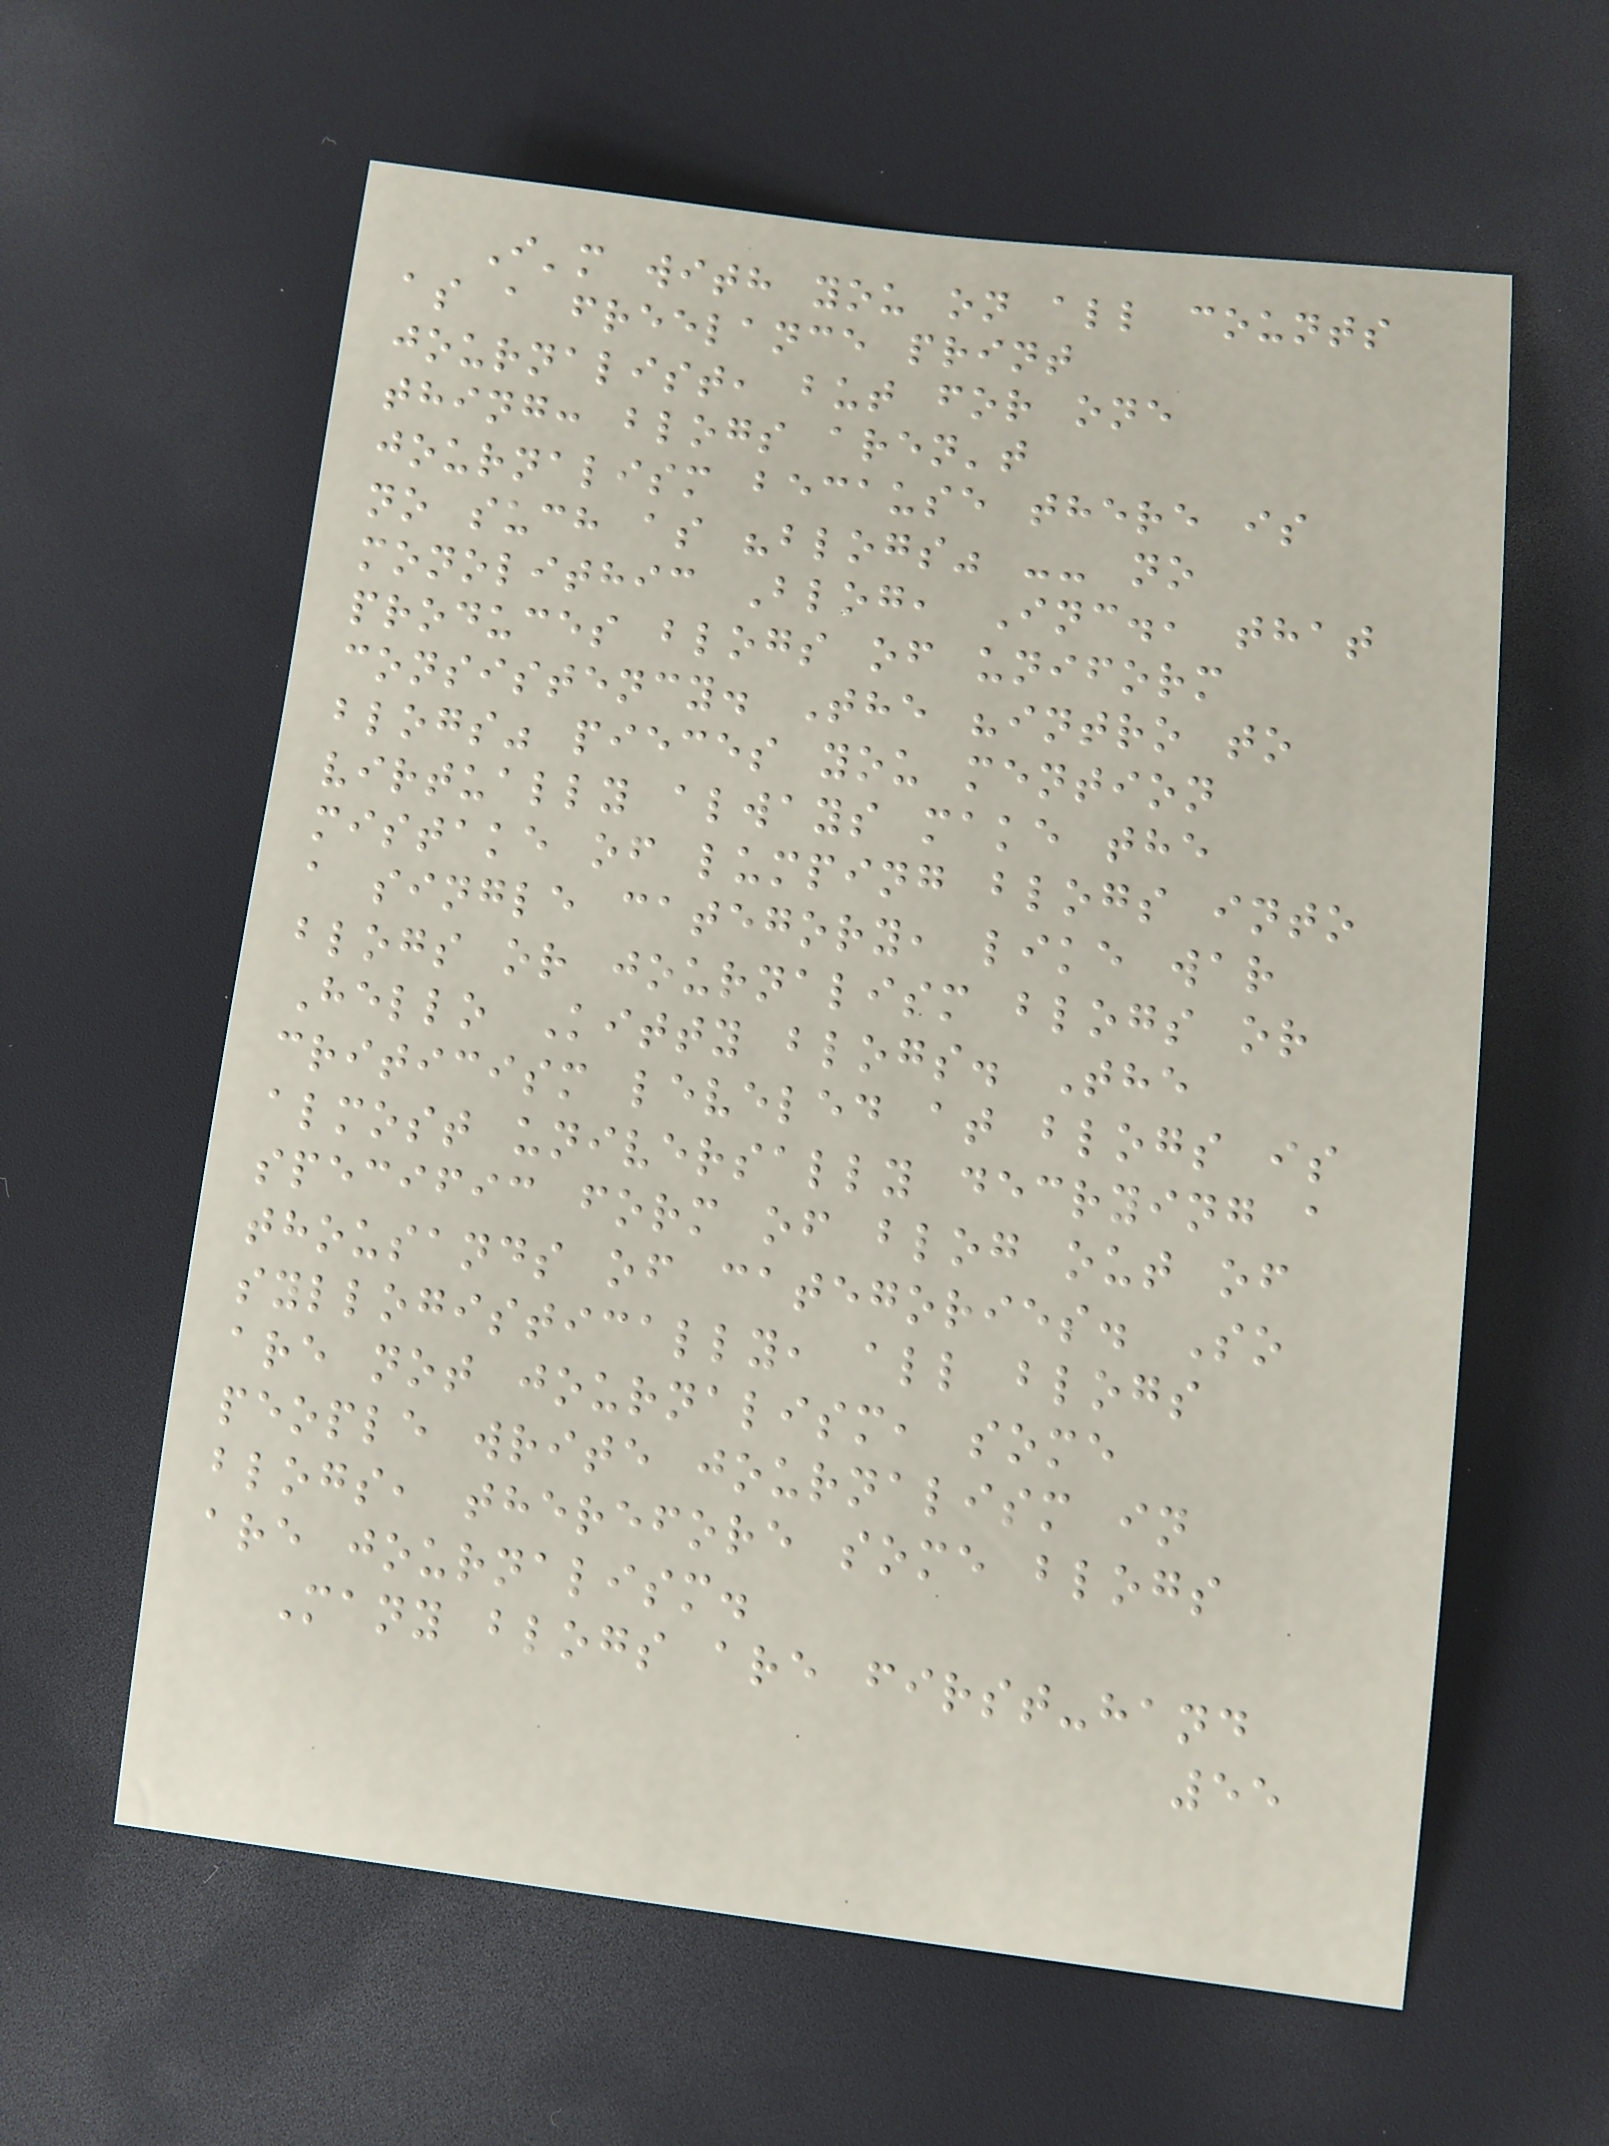I'm with you on all counts
as a freelance print
journalist, but for one
thing: blogs aren't
journalism because there is
no such as "blogs" -- no
monolithic Blog, Inc., that
produces blogs of uniform
consistency. The "intro to
blogs" pieces you mention
virtually always make the
mistake of lumping blogs into
a single category, like war
blogs or journalism blogs or
Hello Kitty blogs. The
criticism leveled at blogs is
almost universally decrying a
specific form of blog out of
thousands of categories. So
syllogistically, all blogs
are not journalism, some
people write journalism in
blogs, therefore some blogs
are journalism.
Many blogs are first-hand
55
